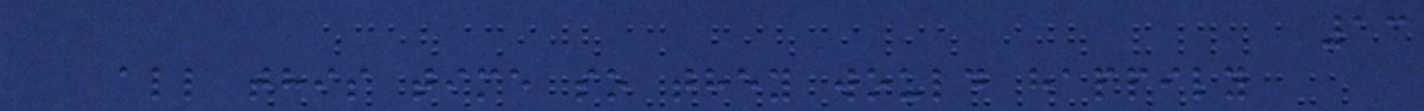13
all this time so they would happily
